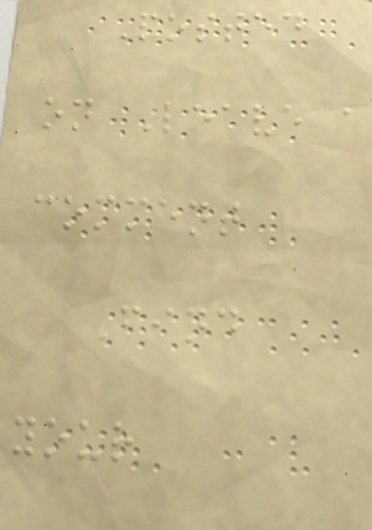Posted
on Leave a
comment
Find
your
